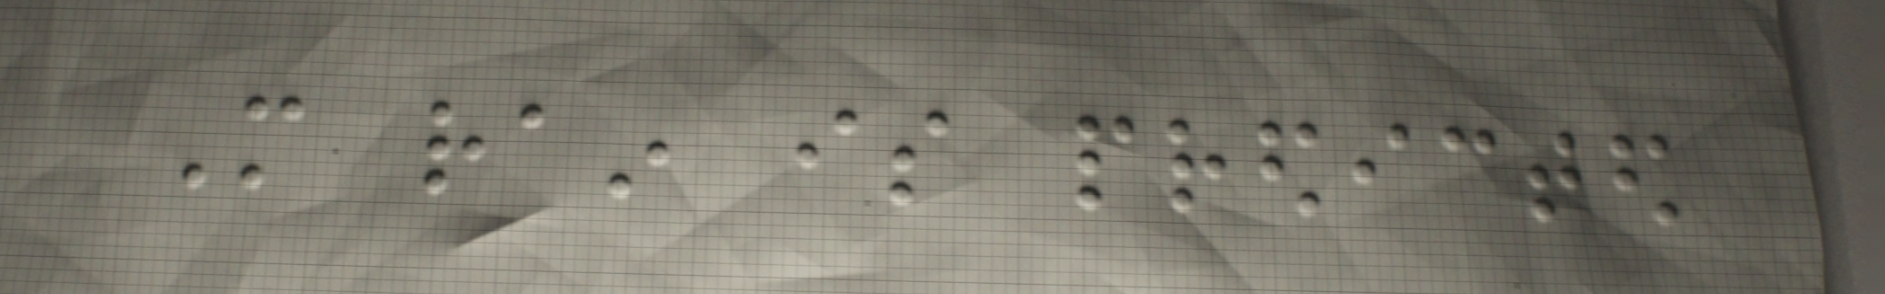More rain is predicted
